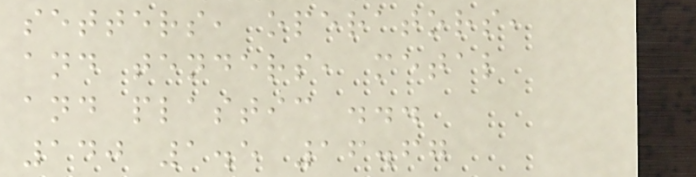setters, operators,
and tenders, metal
and plastic ...
140 1.5 16.67
